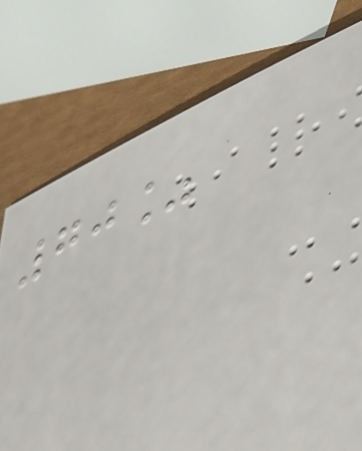70%
